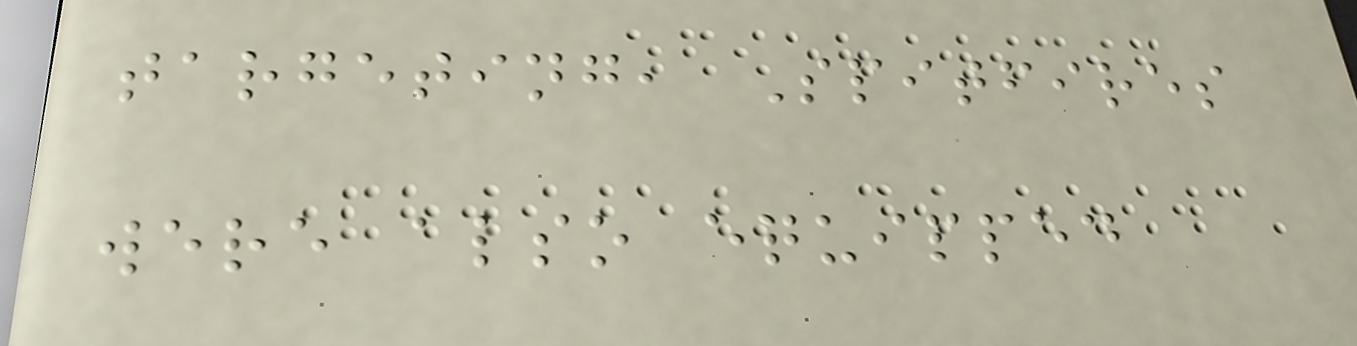targeting, Spitfires
were also equipped
